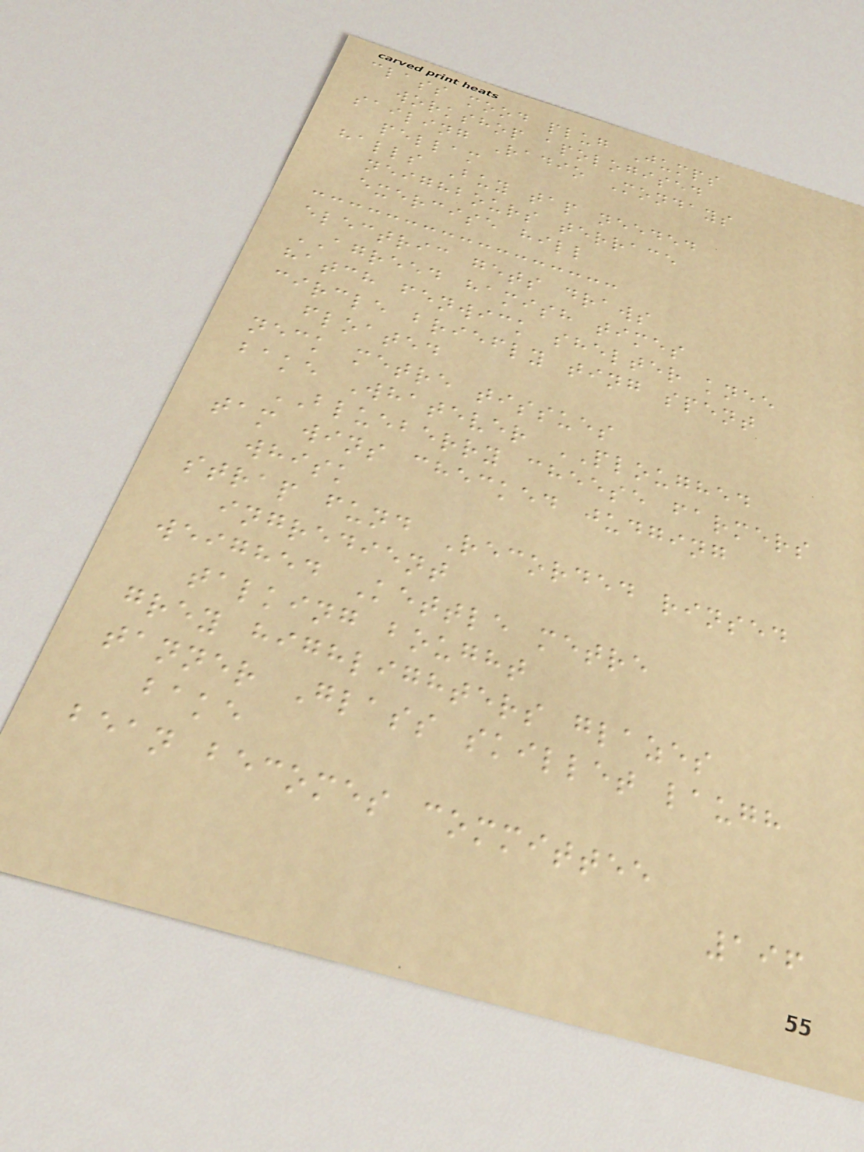class mood plug Jumps
workshop apologised
sailing Radio Mondays
pellam
halls Buy tap needed
neighbours terrace
exercise hill
electric gets draws
AGREED hamish times
hatch fenwick shelter knee
circle briefly ting spent
floated
neck metre tissues
bake Whatever PLOUGHED
BLUEBERRY cheese farmers
tam wins checked judging
whisk
strap fund Recorded rinsed
ingredient
weighed Kettle metre
talking bought
grey highlighters glazes
tanner Glass skillet laugh
bake
bean becomes committee
196
